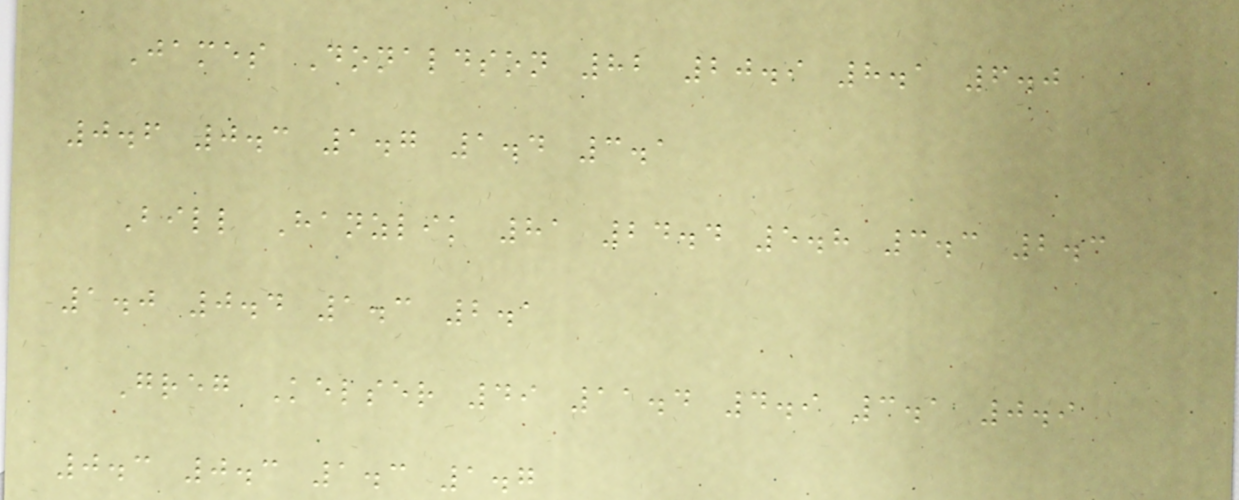James Donaldson 82 20.9 8.1 6.0
0.6 0.3 1.7 1.4 3.1
Bill Hanzlik 81 24.4 5.8 3.3 2.3
1.0 0.4 1.3 2.1
Greg Kelser 49 11.4 4.9 3.1 0.9
0.3 0.3 1.3 1.7
